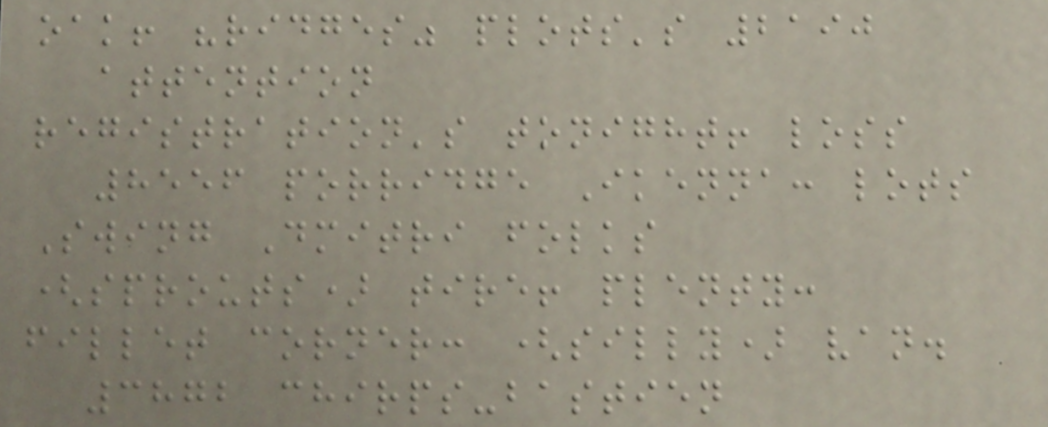oak! "ridges" plots's 2190
attention
registration's tonight! loss
8556 porridge Ikenna: lots
Swing Dmitri folks
(sprouts) tire! plenty:
fillet corner: (silly) van.
3872 chirps-bastien
